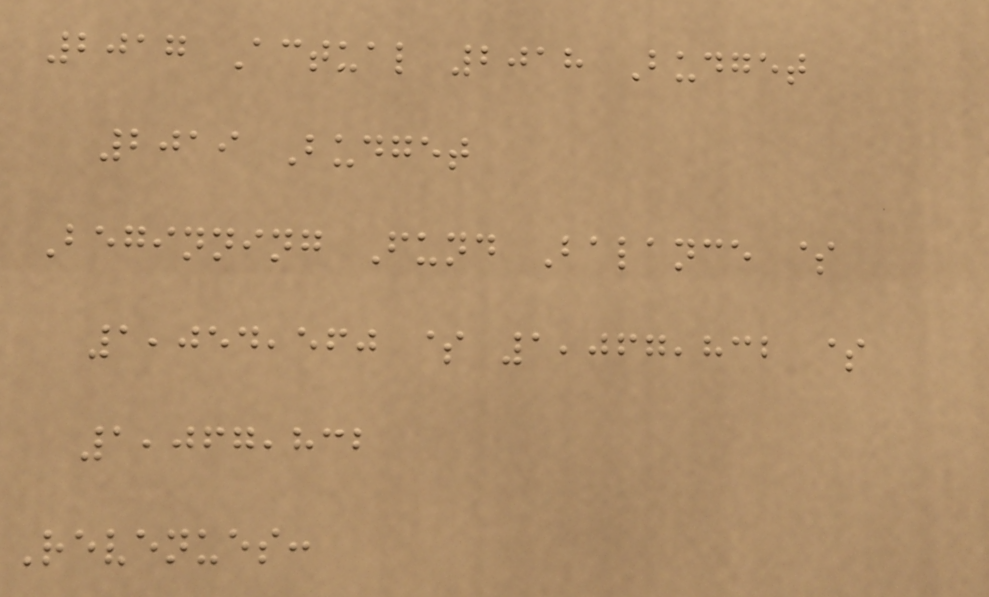2017 Actual 2018 Budget
2019 Budget
Beginning Fund Balance $
1,054,560 $ 1,067,832 $
1,067,832
Revenues:
